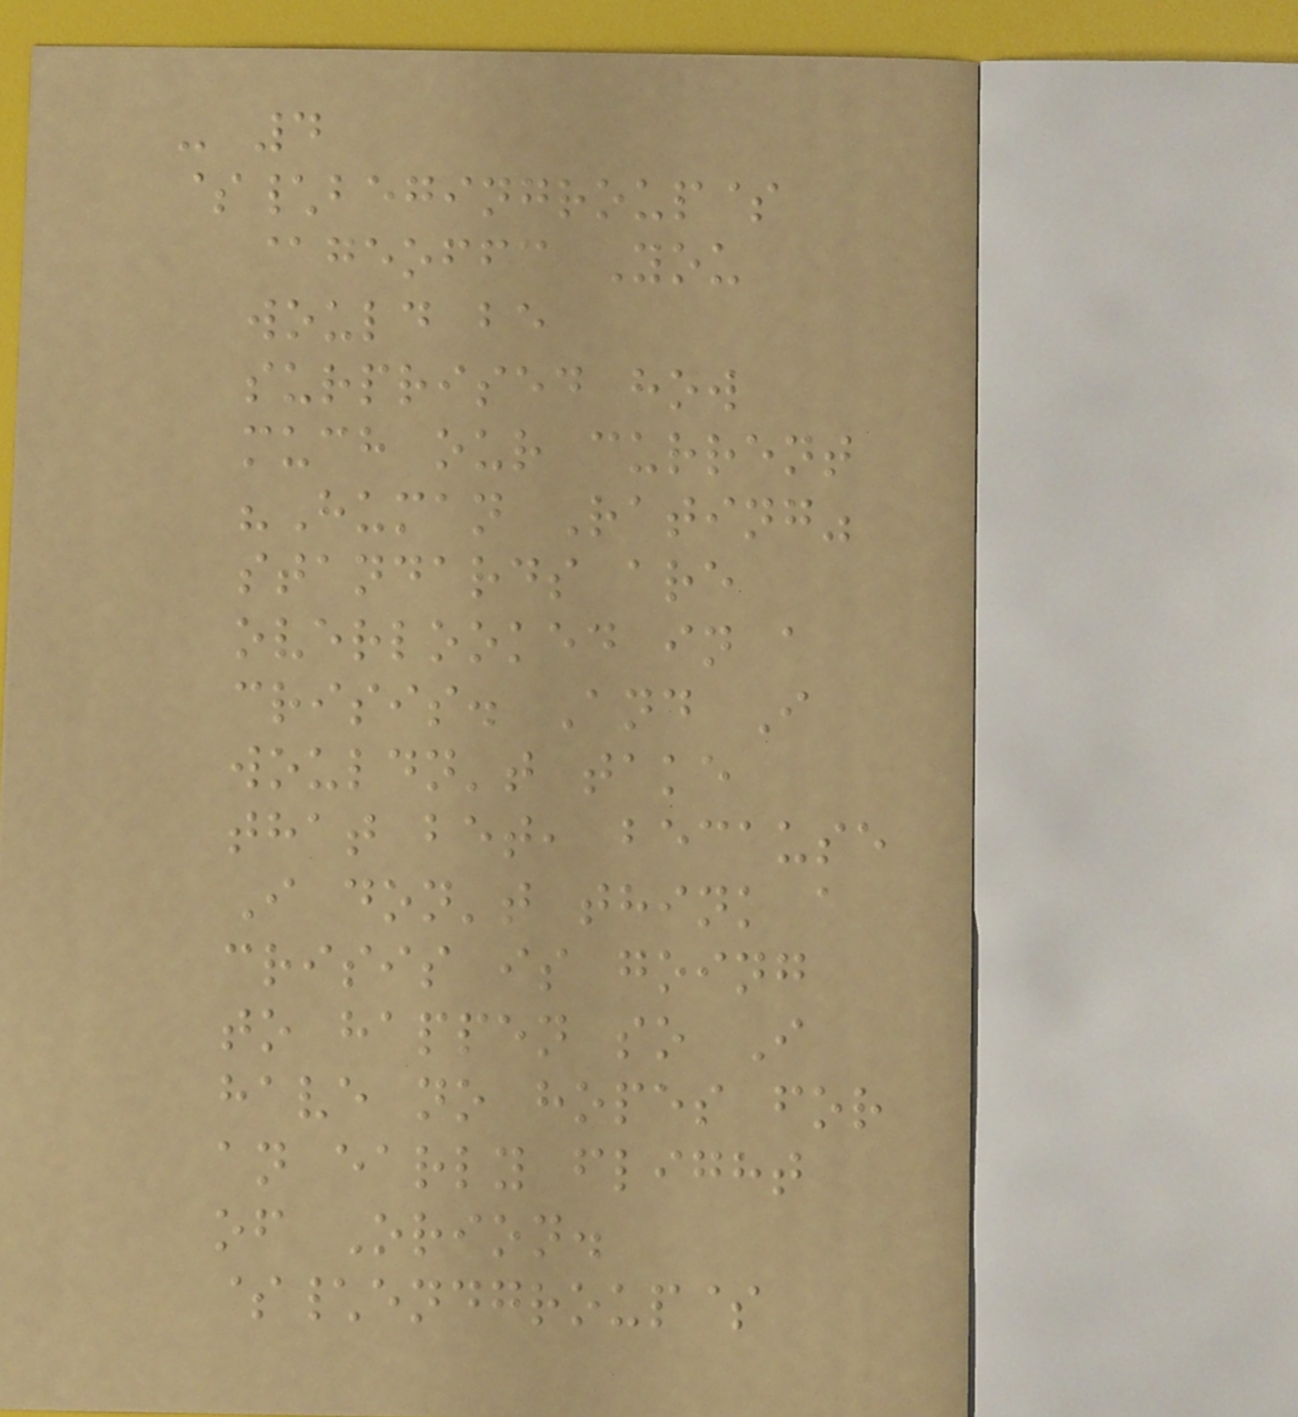- 4
$\begingroup$
@geoffc You
would be
surprised how
much our current
"Human Rating"
standards are
overlooked in a
crisis. And I
wouldn't take
that bet, because
I don't think a
crisis is going
to happen so I
have no hopes for
an early flight
of Orion.
$\endgroup$
